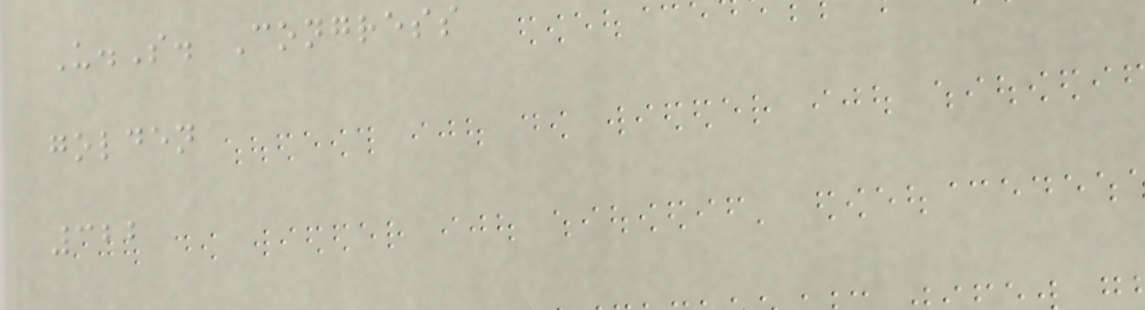U.S. Congress
golden
322
